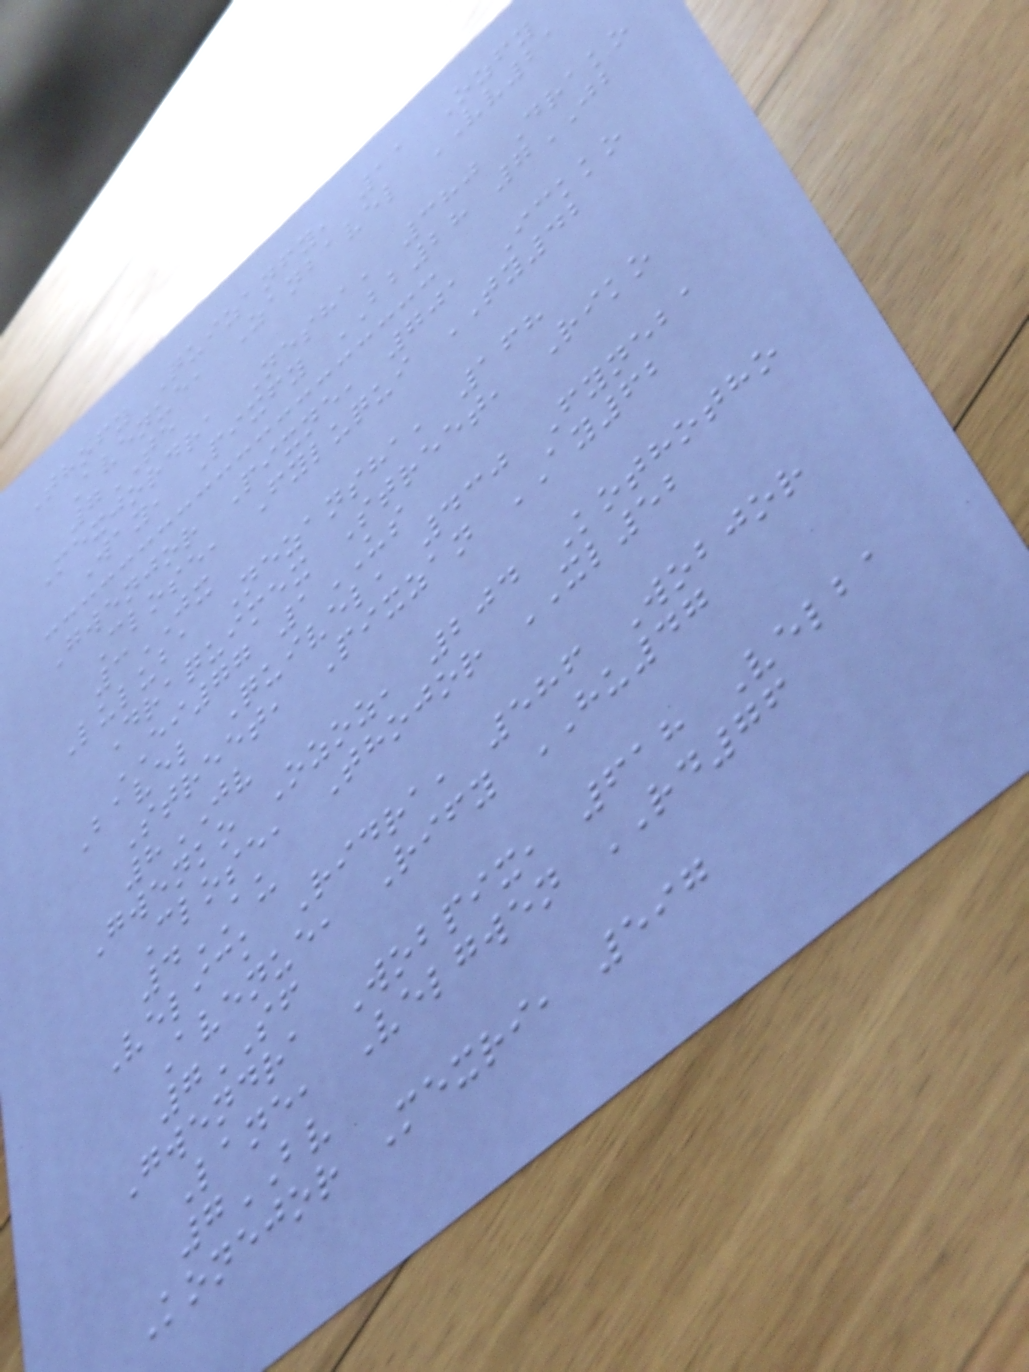Thofy Quizanfy, 11 Ozfy
Avenue, Zanbavel VV21
7TE
Mexjordra Nesha, 380 Drako
Way, Pixfy BB28 7JB
Gwenjor Pixne, 701 Ickko
Close, Fyluqui TY42
3JX
Luluba Nezansha, 168
Draquimex Street, Riko
EI77 1US
Bavel Quivel, 430 Fyneba
Street, Pixzan AY62
8JV
Gwenko Ozoz, 204 Kothotho
Close, Thojor XL52
4AU
Velick Ridra, 586 Wobjor
Avenue, Rify HU47
7SF
Gwendra Wobpix, 618 Velba
Lane, Velgwen RD76
7BV
Konejor Mexri, 597
